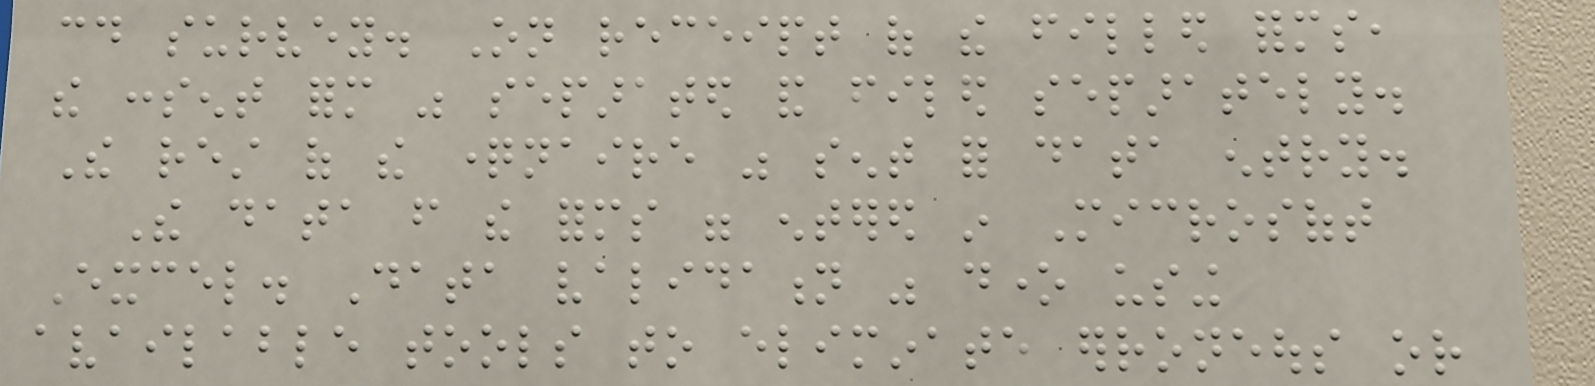could survey. On receipt of the filled forms,
the consent form was separated and filed separately.
The rest of the questionnaire was sent for data entry.
The data from the forms were entered in Microsoft
Excel. Data validation was done using
available tools to eliminate erroneous or
